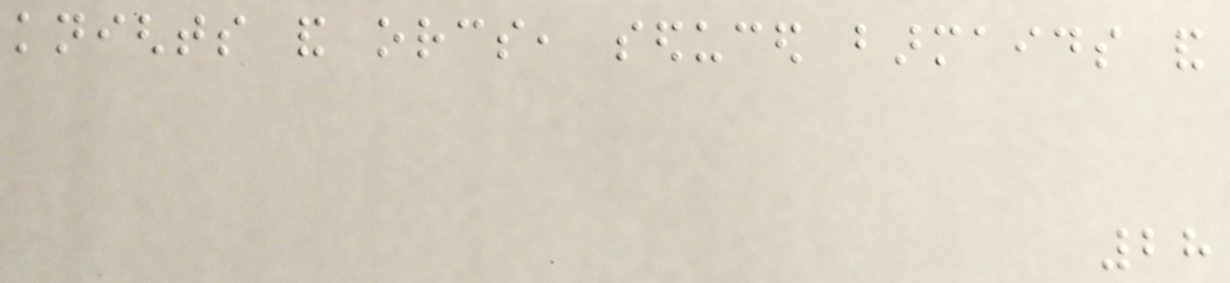knights and orcs, seduced barmaids and
28
